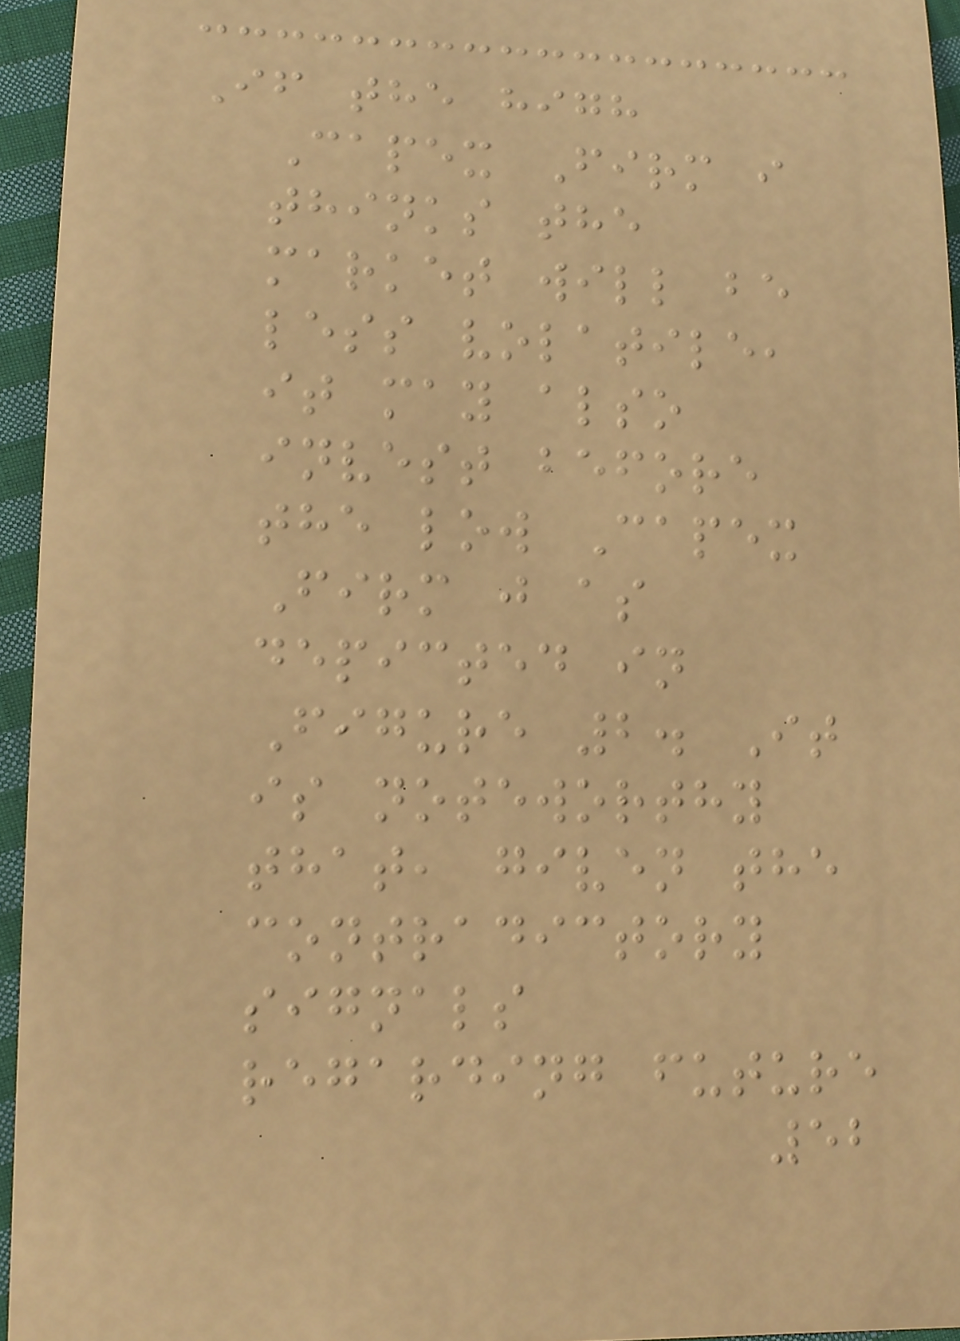If the high
Capex Firm i
thinks the
market will be
less volatile,
it may also
invest before
the low Capex
Firm j as
depicted in
Figure 2. It
is noteworthy
that, given the
contradictory
signals
regarding future
52
